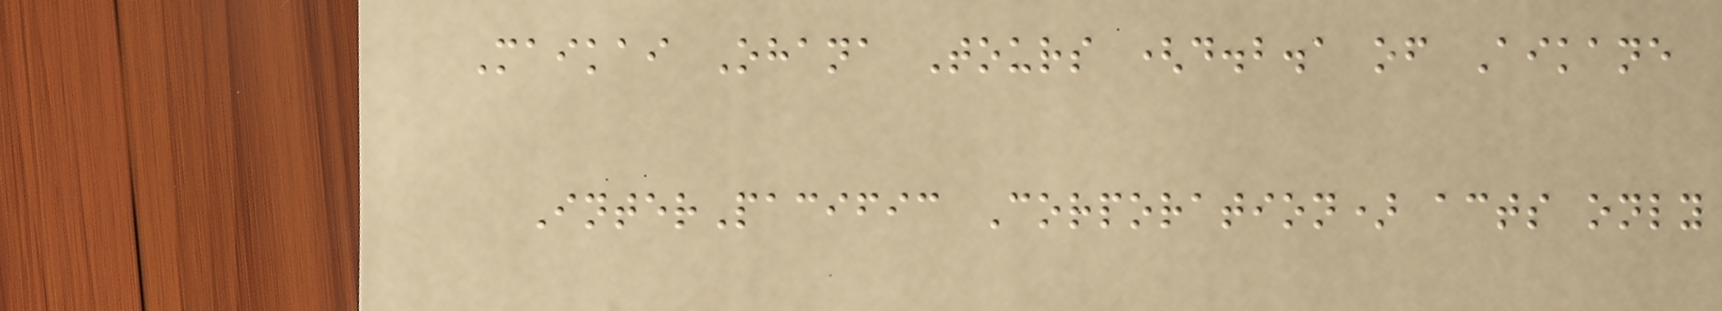Maikai Ohana Tours (d.b.a of Aikane
InterPacific Corporation) acts only
